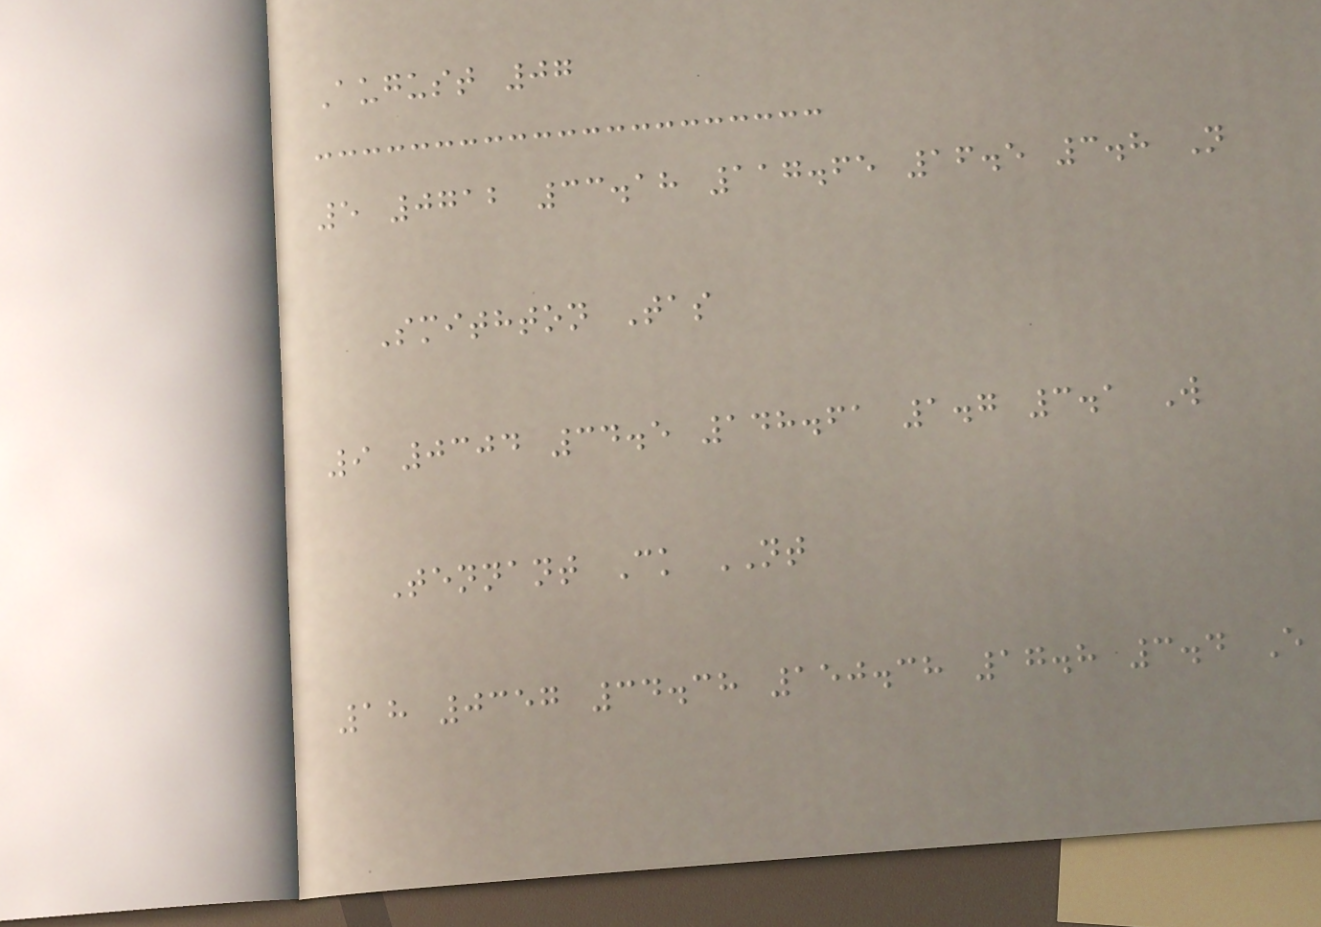August 07
5 0712 33.18 117.65 16.5 3.8 N
Smithton Tas
9 0304 34.5 148.61 1.7 3.1 W
Tennant Ck NT
18 0357 34.38 150.38 17.8 3.4 E
